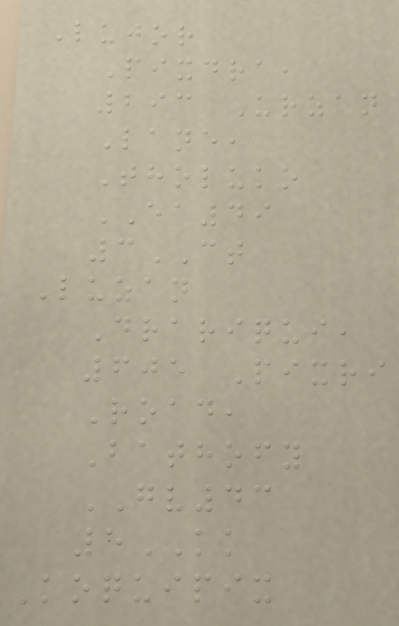Lujor
Pixdra,
293 Urzan
Lane,
Tholuko
EA49
3CT
Luzan
Drariqui,
605 Pixri
Road,
Bathofy
GV43
5KK
Koquipix
